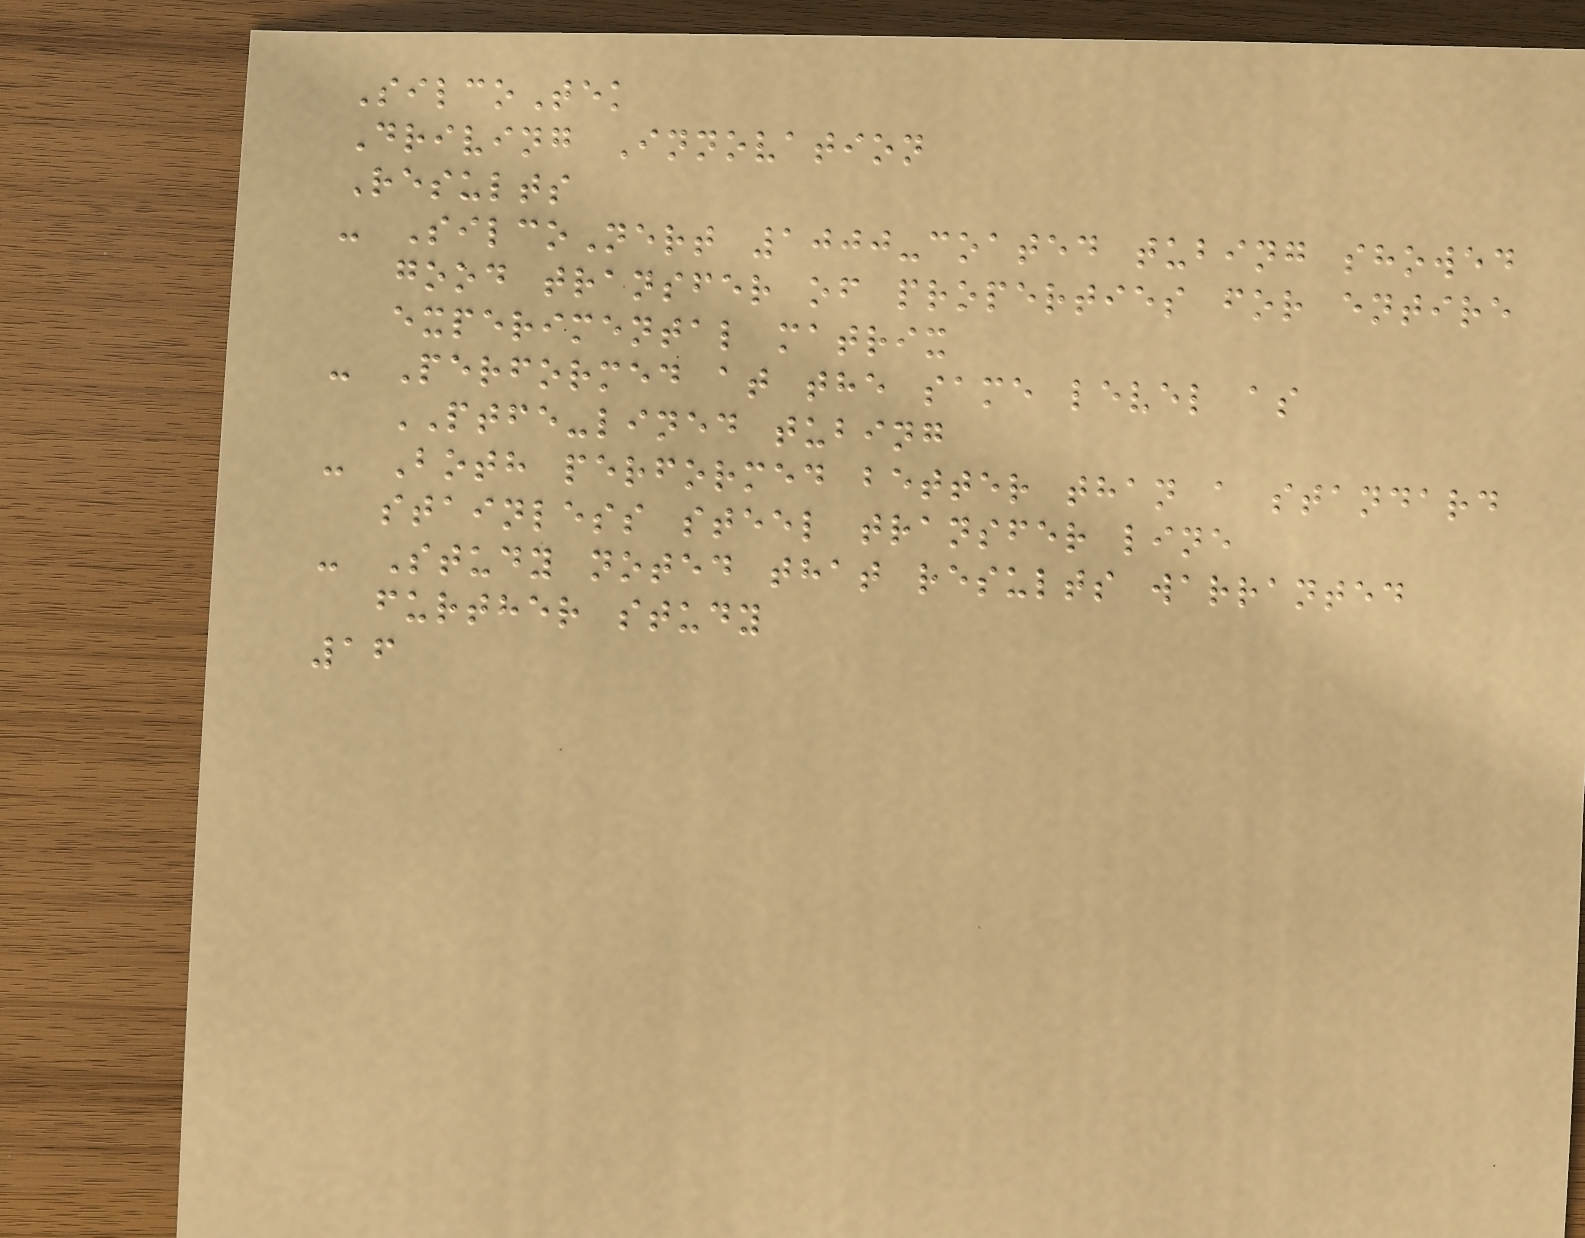SilcoTek
Driving Innovation
Results
- SilcoNert 1000-coated tubing showed
good transfer of properties for entire
experimental matrix
- Performed at the same level as
PTFE-lined tubing
- Both performed better than a standard
stainless steel transfer line
- Study noted that results warranted
further study
16
